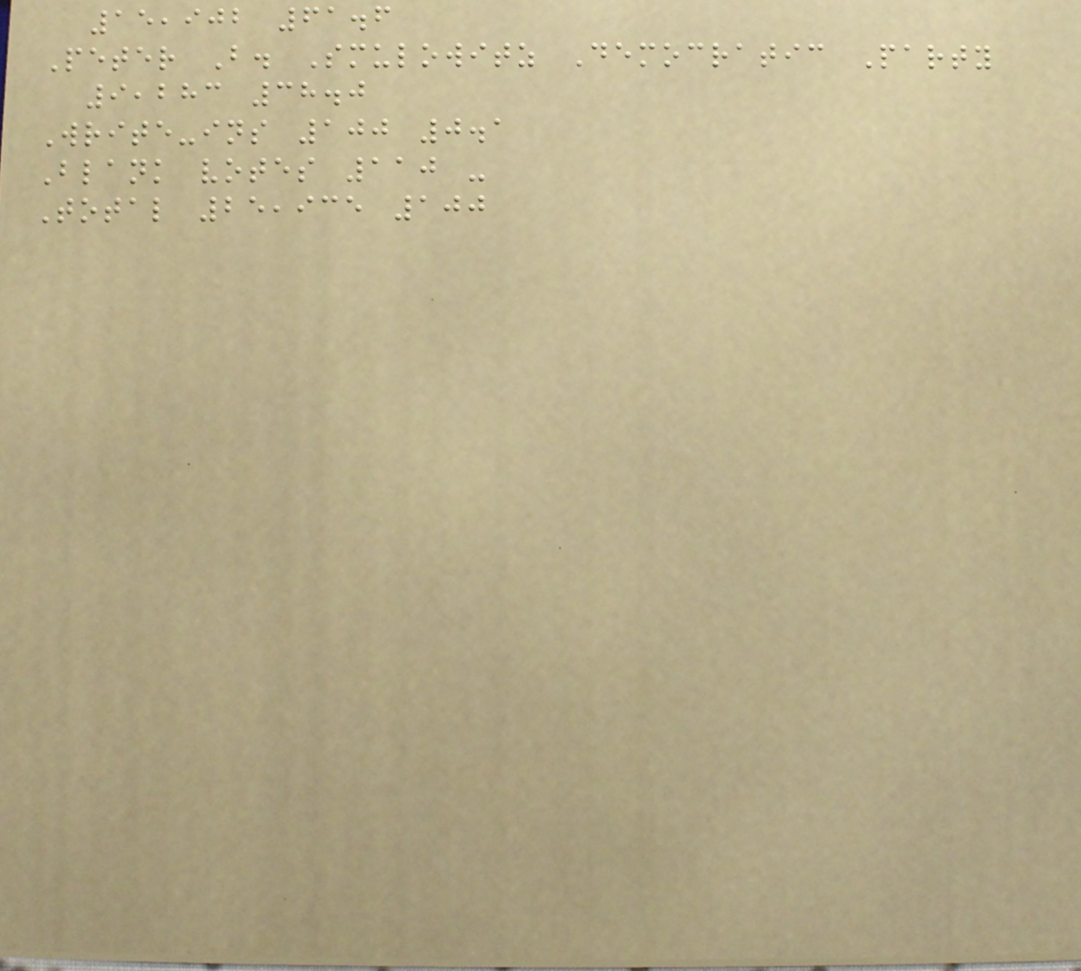15,902 61.6
Peter B. Smulowitz Democratic Party
9,283 38.0
Write-ins 100 0.1
Blank votes 110 -
Total 25,935 100
